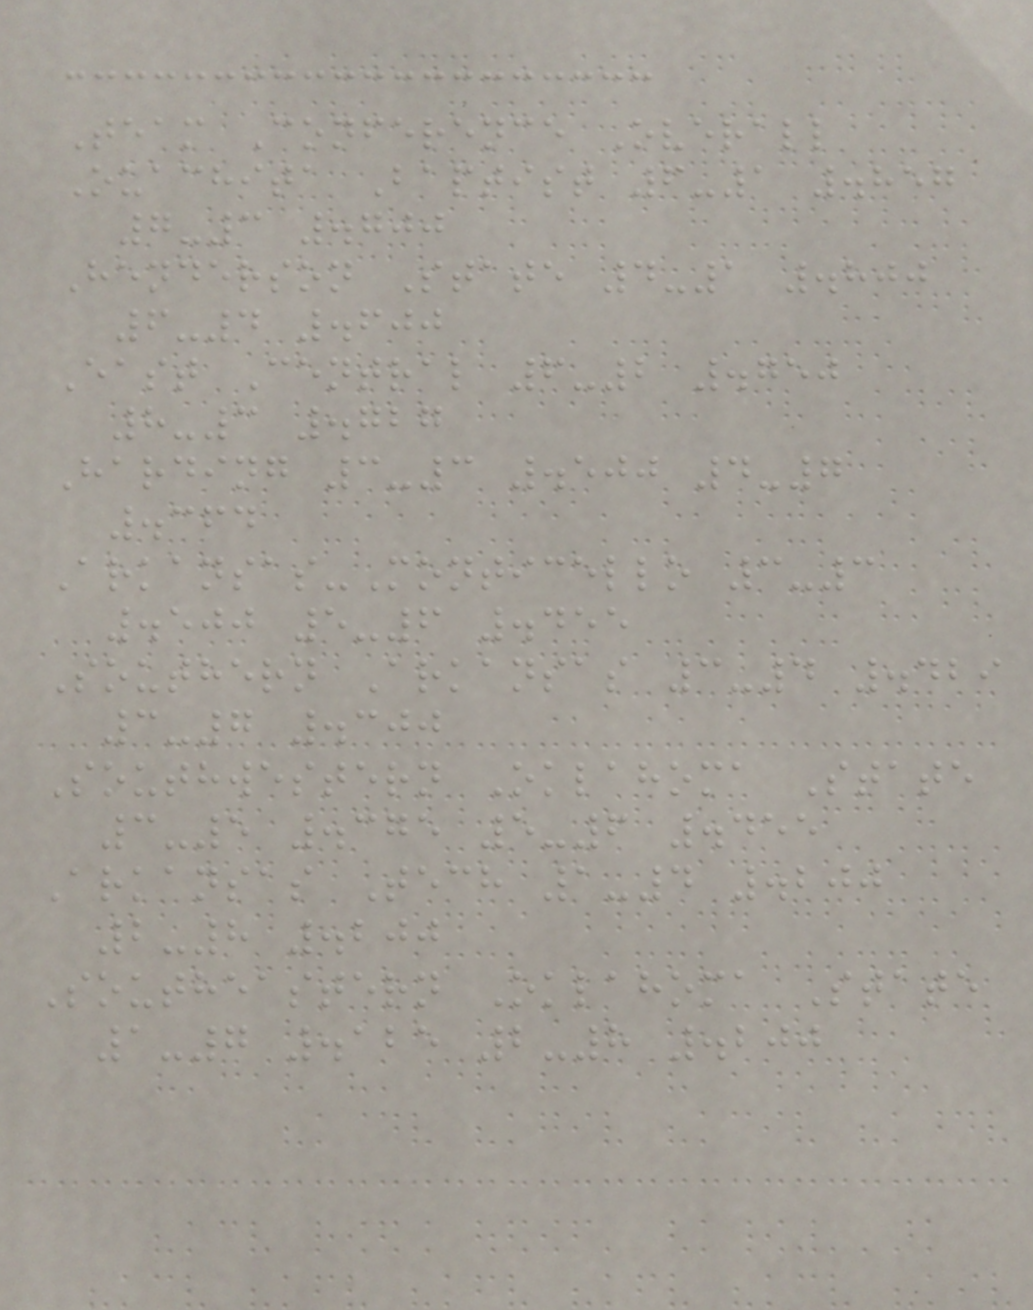Team Conference Overall
Ouachita Baptist 6-1 .857
7-3 .700
Henderson State 4-1 .800
6-4 .600
East Central 6-2 .750
8-3 .727
Harding 3-3 .500 4-7
.364
Arkansas-Monticello 3-3
.500 5-6 .455
Southern Arkansas 3-4 .429
3-7 .300
Southwestern Oklahoma State
3-5 .375 5-6 .455
Arkansas Tech 1-4 .200
2-8 .200
Southeastern Oklahoma State
1-7 .125 2-8 .200
